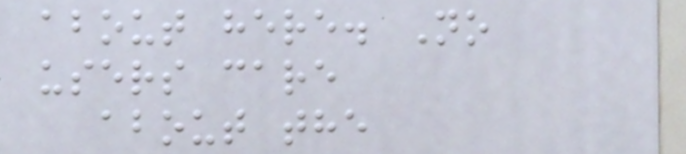about here. No
users care
about the
